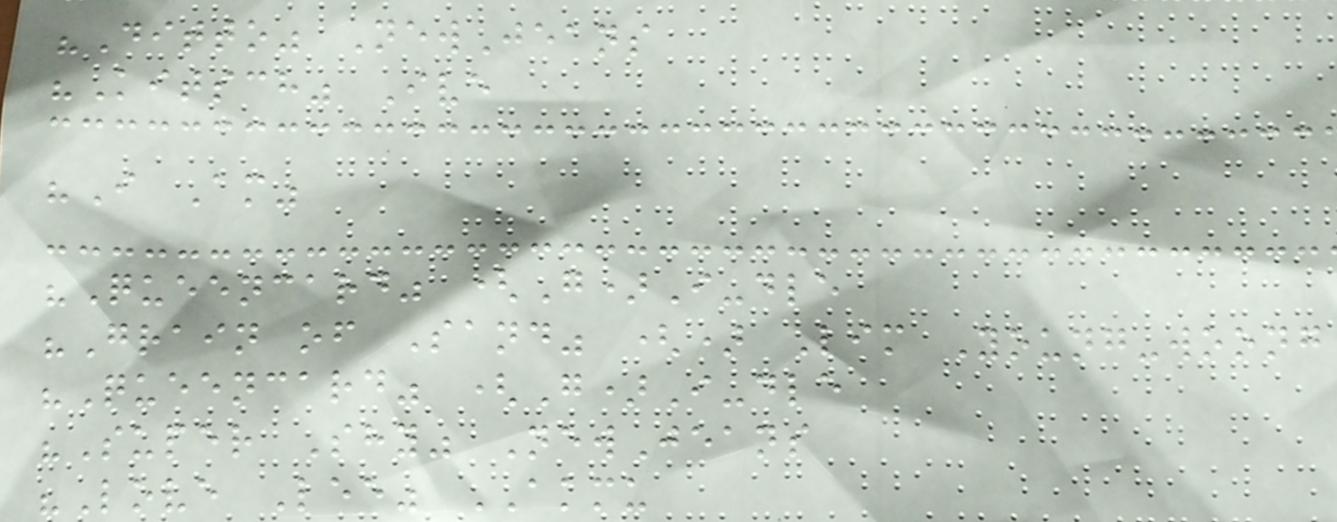"Ditto" NewJeans
"Kitsch" Ive
"I Am"
"Queencard" (G)I-dle
"Grain of Sand" () Lim Young-woong
"Queencard" (G)I-dle
"Super Shy" NewJeans
"Love Lee" AKMU
